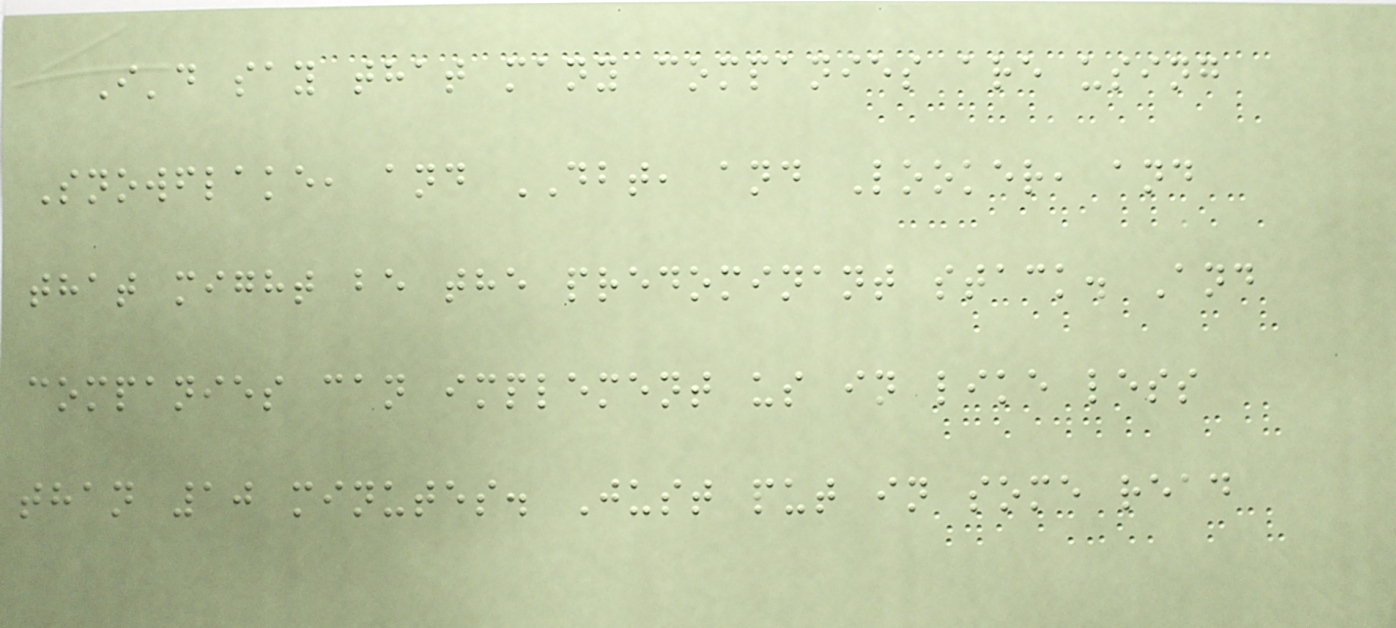I'd say that many companies are using
Snowflake, and DBT, and Looker, and
that might be the predominant stack. And
companies can implement us in like less
than 10 minutes. Just put in some read
